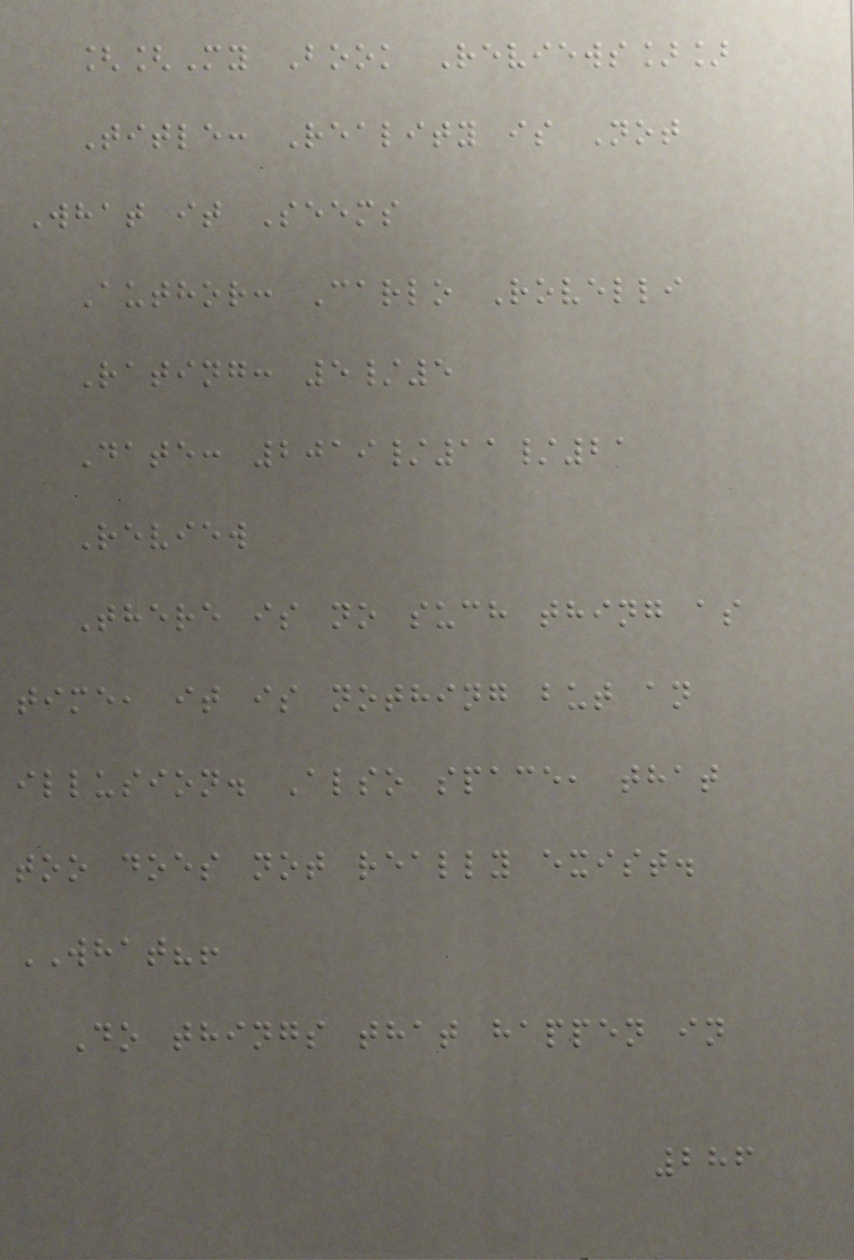[[My Book Reviews]]
Title: Reality is Not
What it Seems
Author: Carlo Rovelli
Rating: 5/5
Date: 2019/11/21
Review
There is no such thing as
time, it is nothing but an
illusion. Also space, that
too does not really exist.
WHAT?!
Do things that happen in
286
